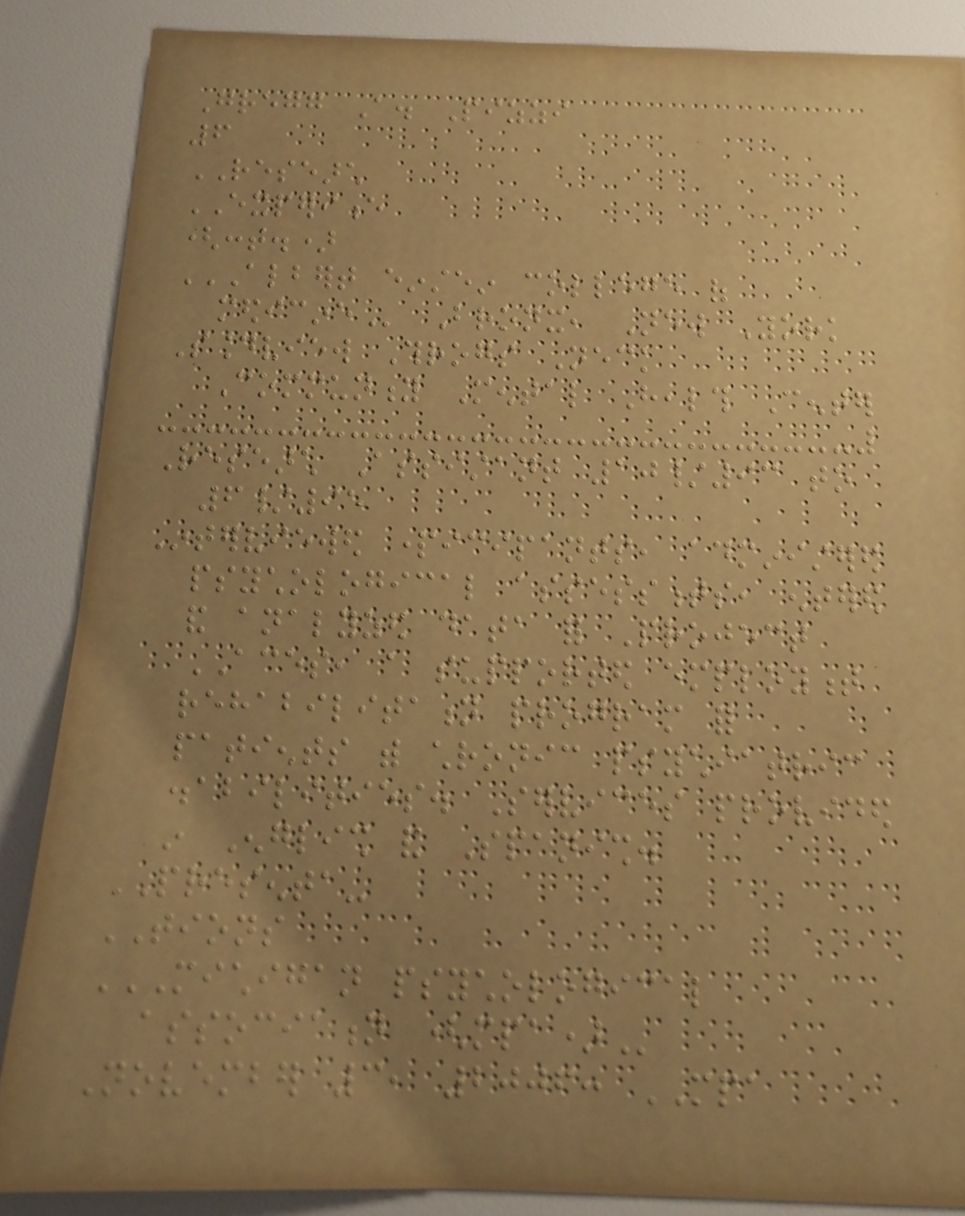Gregg A. Pizzi
6
RESEARCH
EXPERIENCE
(cont.)
ALBERT EINSTEIN COLLEGE OF
MEDICINE Bronx, New York
Soundview Throgs Neck
Community Mental Health Center
Research Assistant 10/93 to
6/95
Interviewed participants, administered
psychological assessments, entered
and analyzed data for Project
ACES, a supported employment
rehabilitation program for
patients with chronic psychiatric
disabilities. Services provided
in English and Spanish.
PRESENTA-
TIONS
MICHIGAN PSYCHOLOGICAL
ASSOCIATION (MPA)
November 3, 2006: MPA
